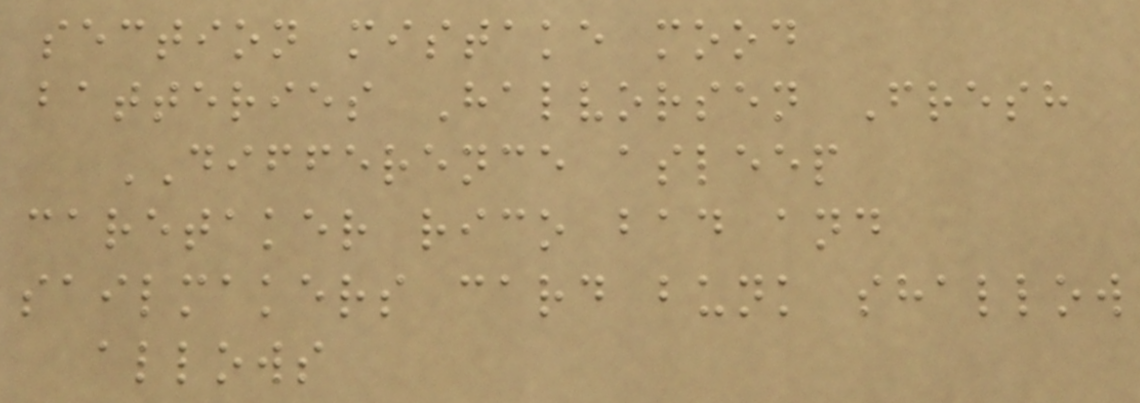section mistake mood
batteries Halvorsen Fresh
DIFFERENCE asleep
caretaker rico bad and
sailmakers card bunk shallow
allows
